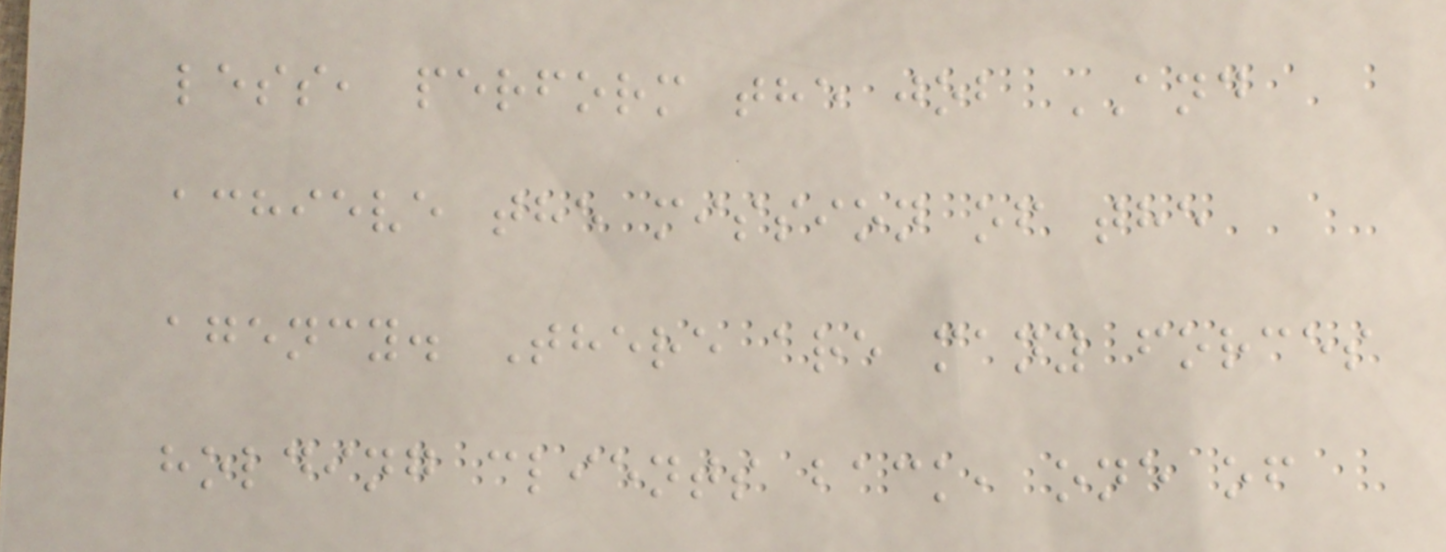less, perform the job AND
achieve the mission of the
agency. There are many forces
holding clients back, one of
